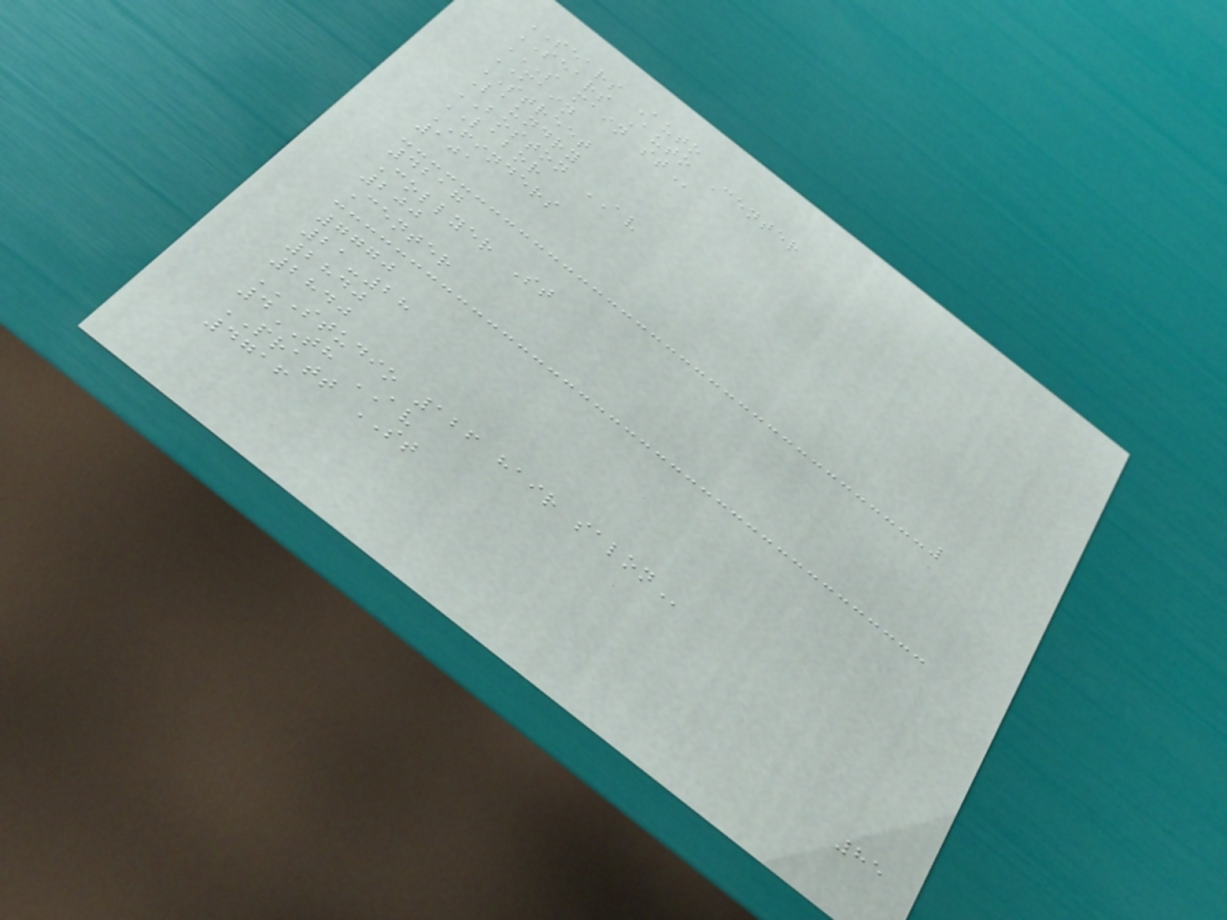SEARS Auto
SEARS Auto Center
S MAIN ST
MAIN
STREET
Laundry
BOSTON AV
LABOR
FINDERS
101
4217
Collyer St
200
Center
7770
21-28
2840
2840
STUDIO 126 HAIR SALON
4TH AV
PRATT ST
4716
85
